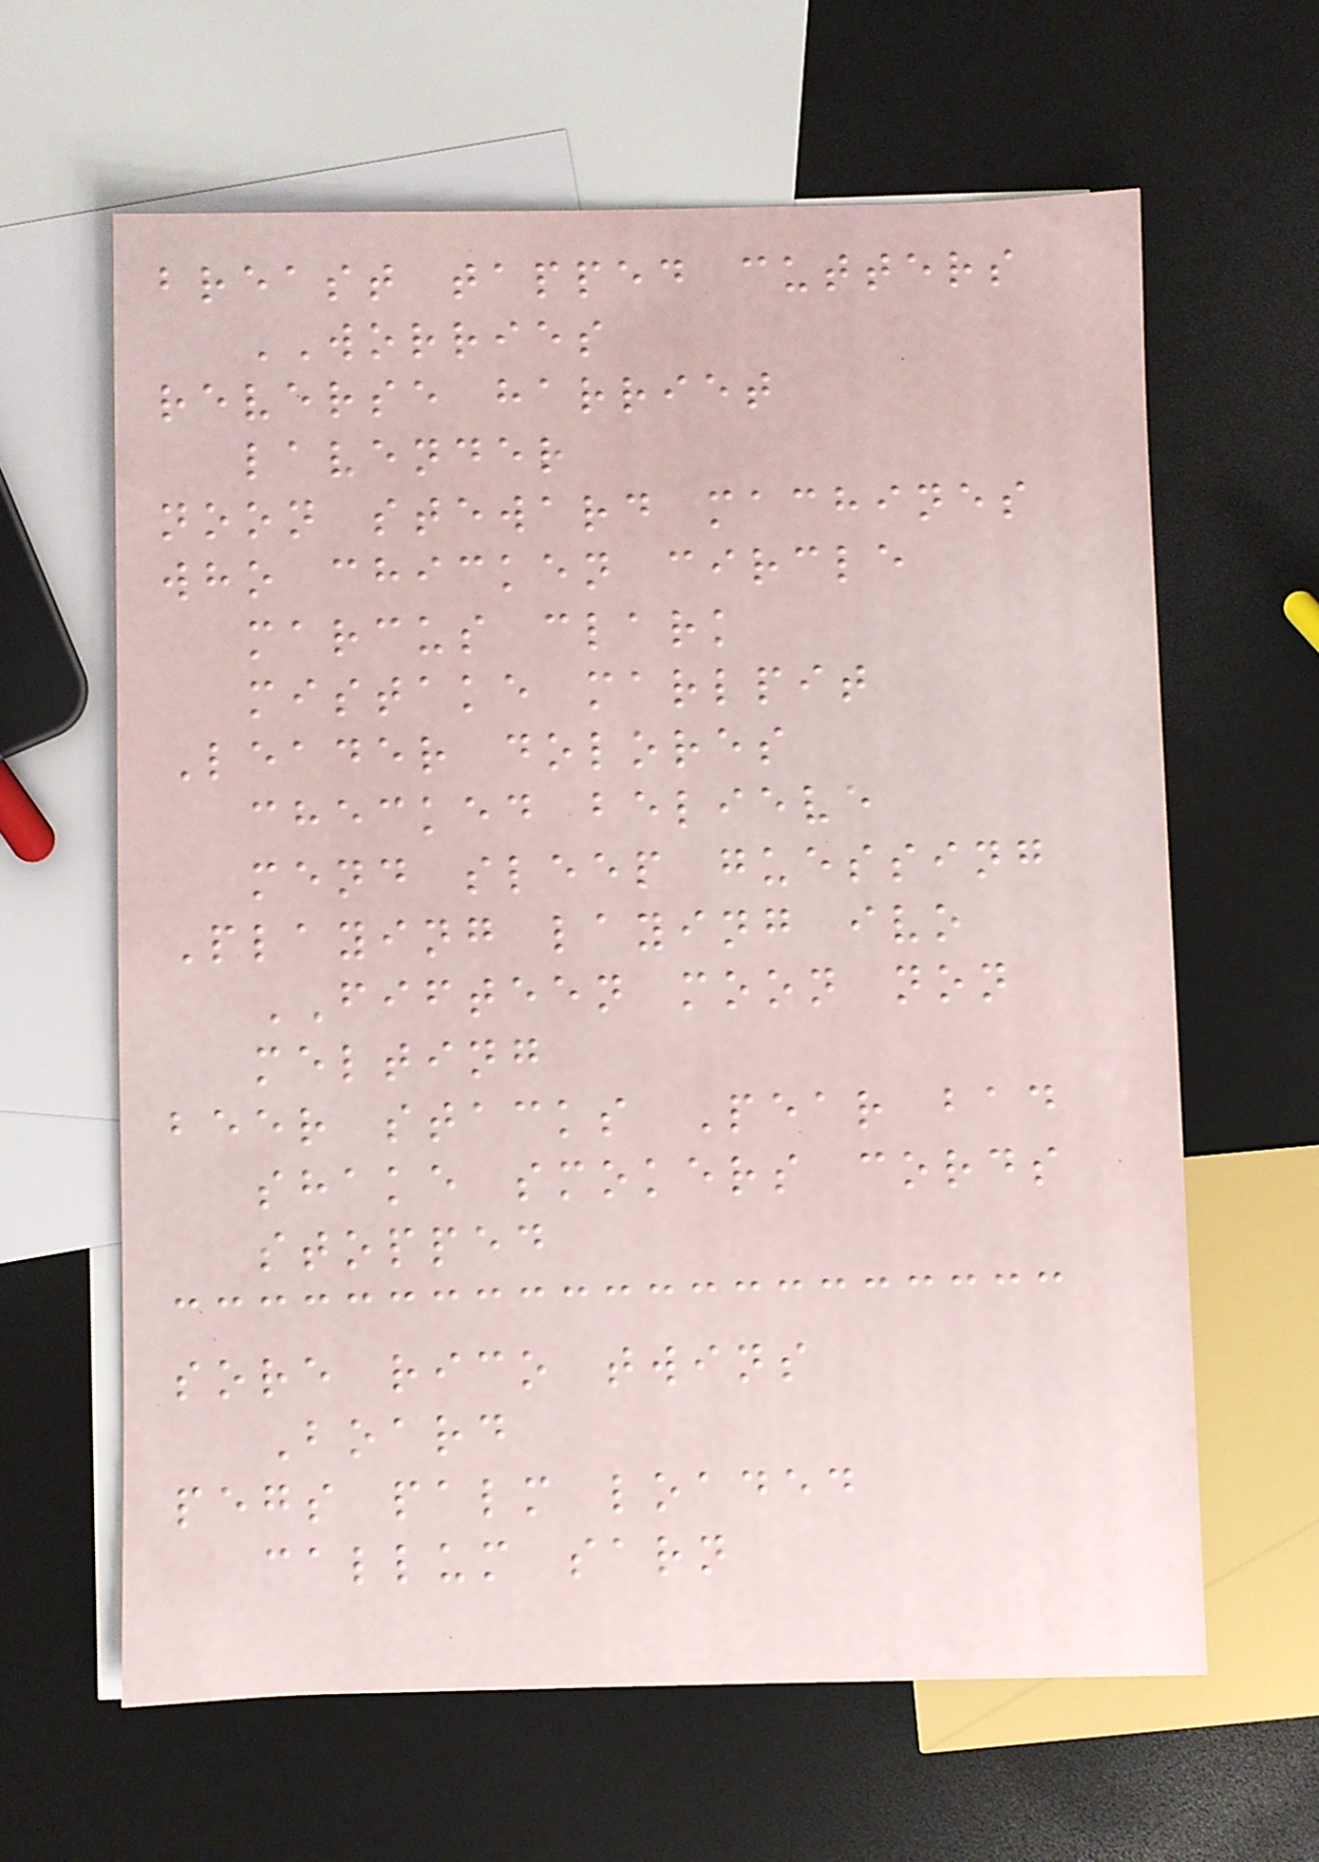breast tapped cutters
WORRIES
reverse harriet
lavender
noon steward machines
who chicken circle
marcus clark
mistake marlpit
Leader dolores
checked believe
mend sleep guessing
Playing laying ivo
FIFTEEN moon non
melting
beer stacks Pear bad
shake smokers cords
stopped
sore rico twins
Board
pegs palm loaded
callum sarn
